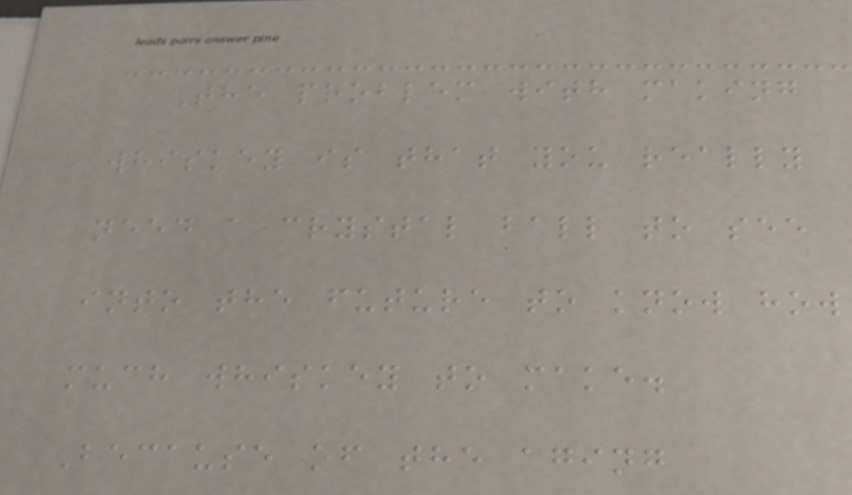The problem with making
whiskey is that you really
need a crystal ball to see
into the future to know how
much whiskey to make.
Because of the aging
